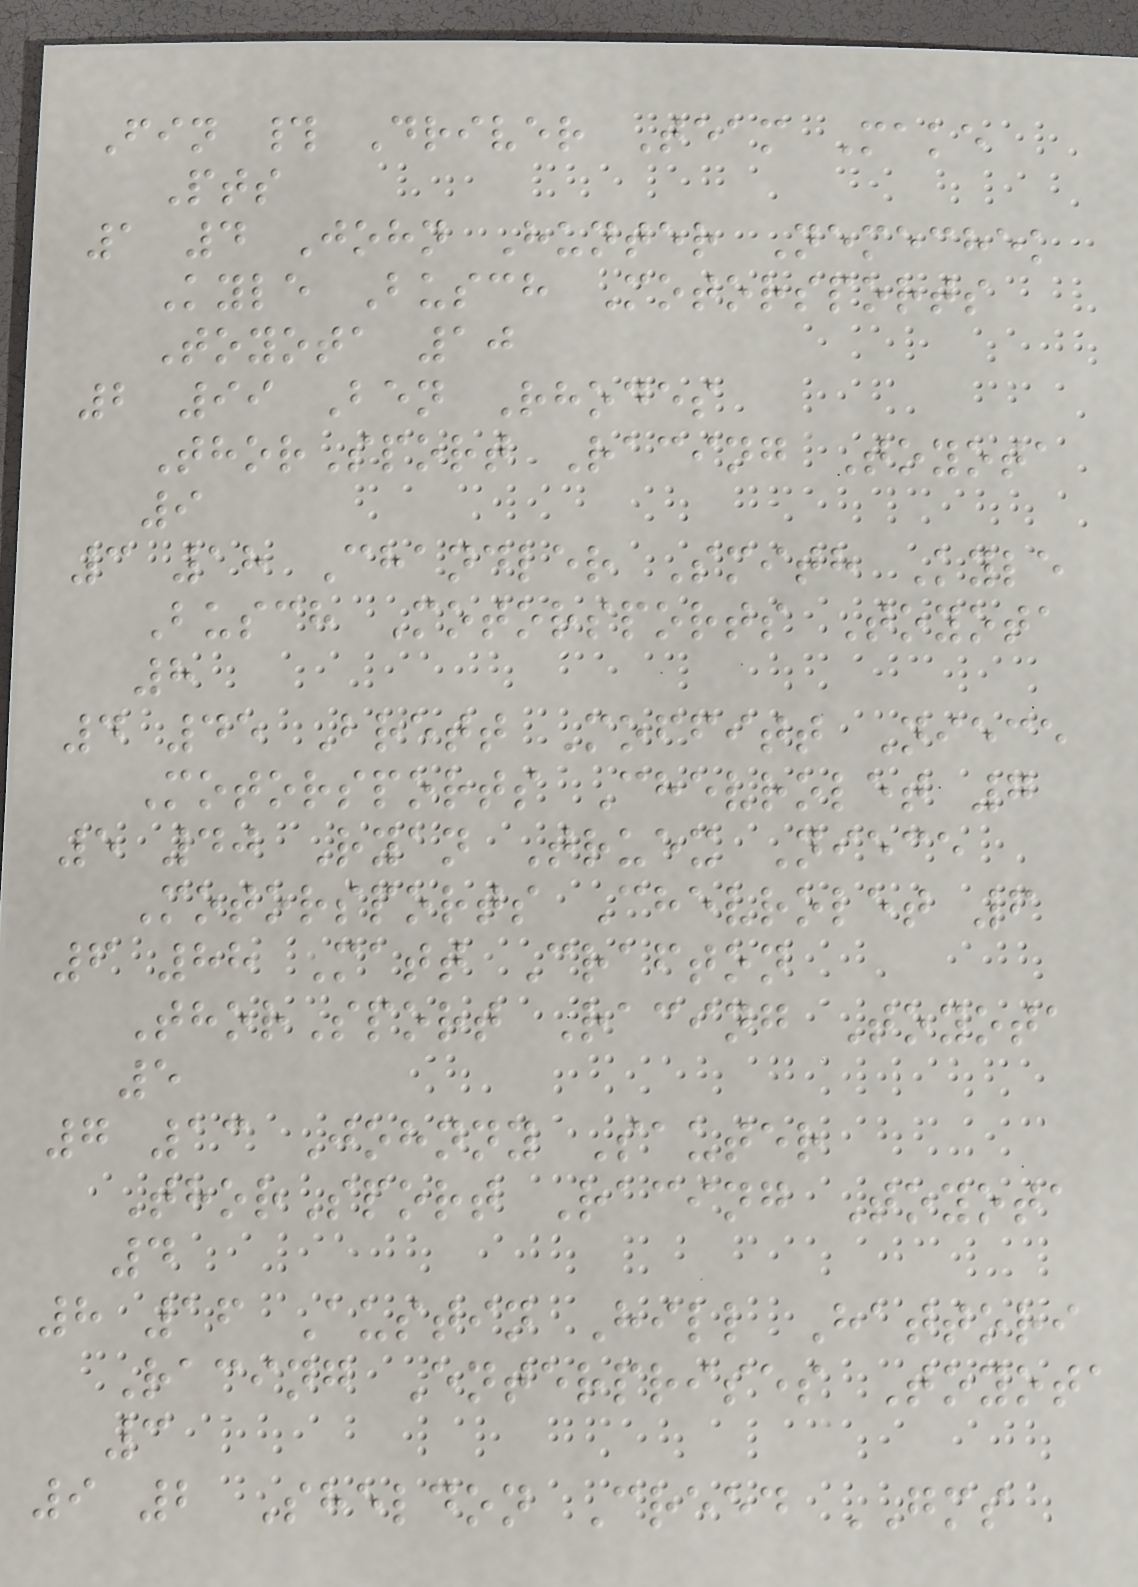Fin # Driver Team Make
Pts
1 4 John Hunter Nemechek
Kyle Busch Motorsports
Toyota 10
2 99 Ben Rhodes
ThorSport Racing Toyota
9
3 18 Chandler Smith Kyle
Busch Motorsports Toyota
8
4 45 Brett Moffitt Niece
Motorsports Chevrolet 7
5 40 Ryan Truex Niece
Motorsports Chevrolet 6
6 88 Matt Crafton
ThorSport Racing Toyota
5
7 13 Johnny Sauter
ThorSport Racing Toyota
4
8 16 Austin Hill Hattori
Racing Enterprises Toyota
3
9 2 Sheldon Creed GMS
